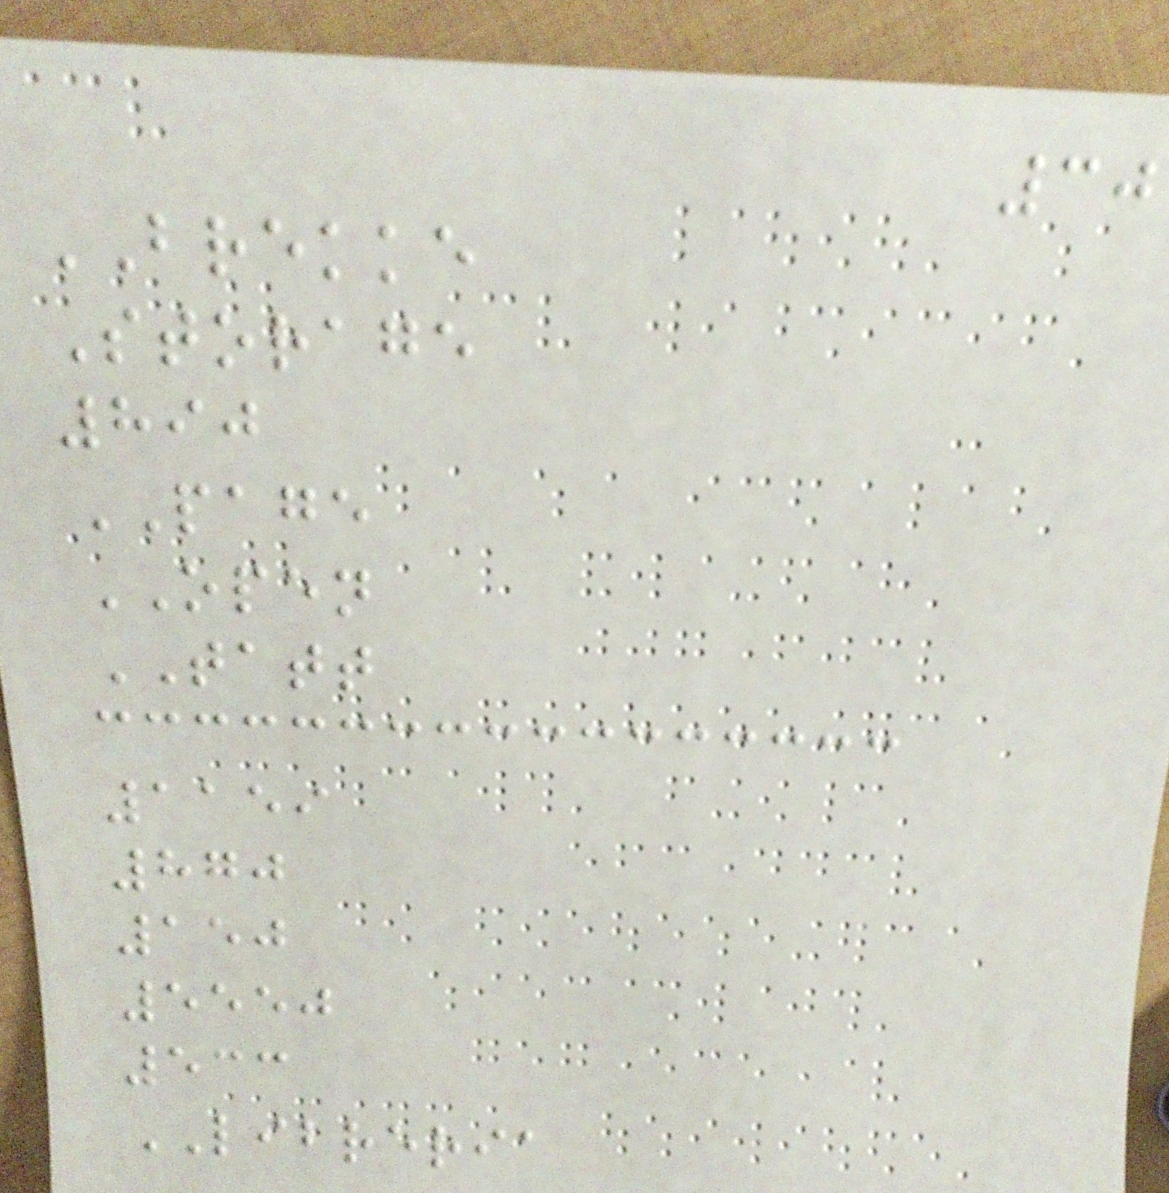30
BREKKE
Storage
890
PAGE
OPEN
TATT
1159
870
150
5550
533
LIBRERIA
